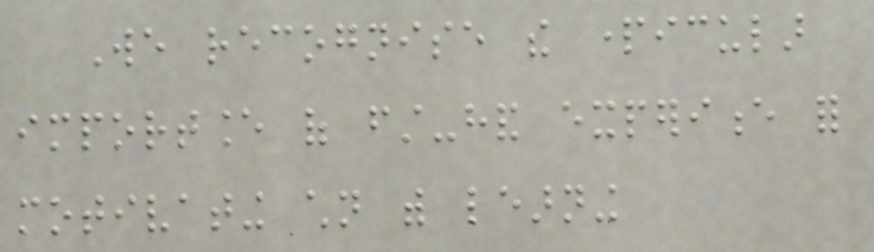We recognise the particular
importance of first-hand experience for
motivating children with learning
